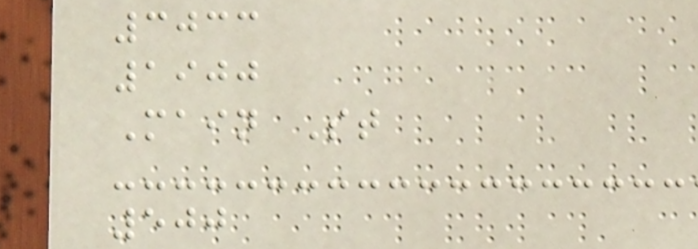3033
1900
Main St
500
